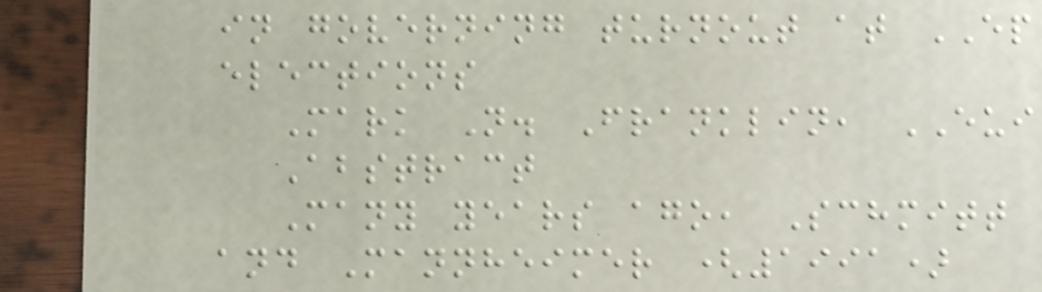in governing turnout at EP
elections
Mark N. Franklin, EUI
Abstract
Many years ago, Schmitt
and Mannheimer (1991)
